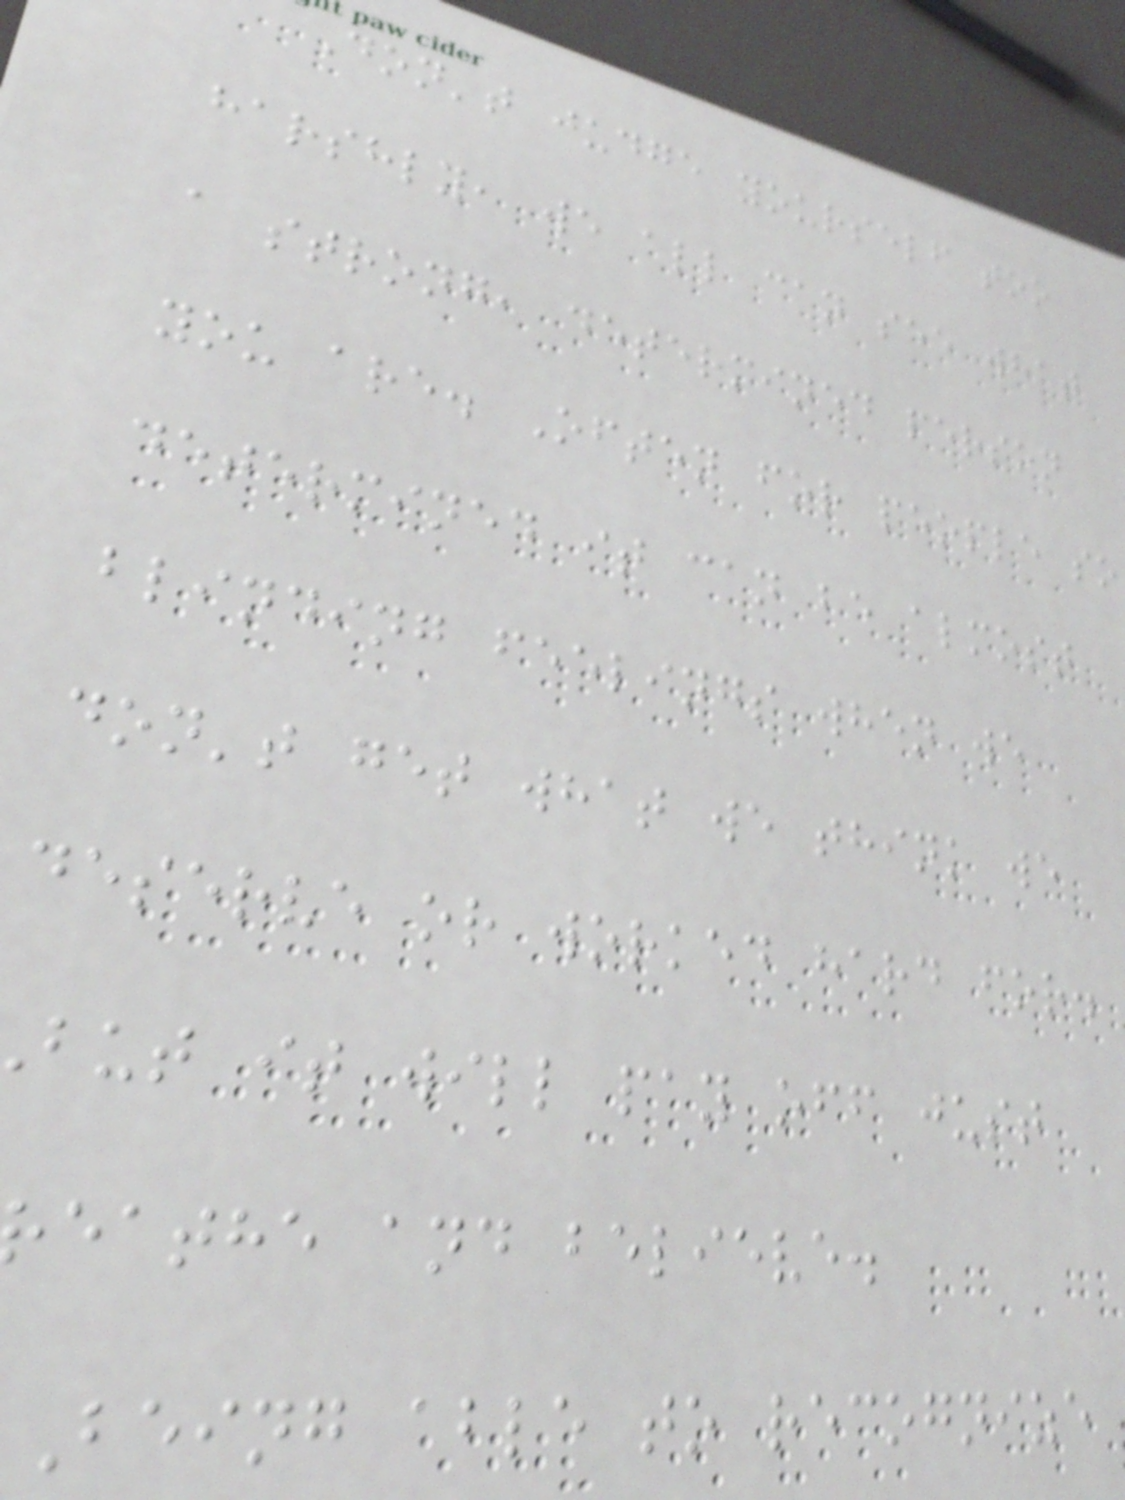Don't judge yourself too
harshly, we all can see what
a strong, determined person
you are. Often for people so
determined it can be almost
blinding feelings when we
don't get what we think we
deserve or worked hard for.
but it will pay off just
eathe and believe.
Being able to recognize
